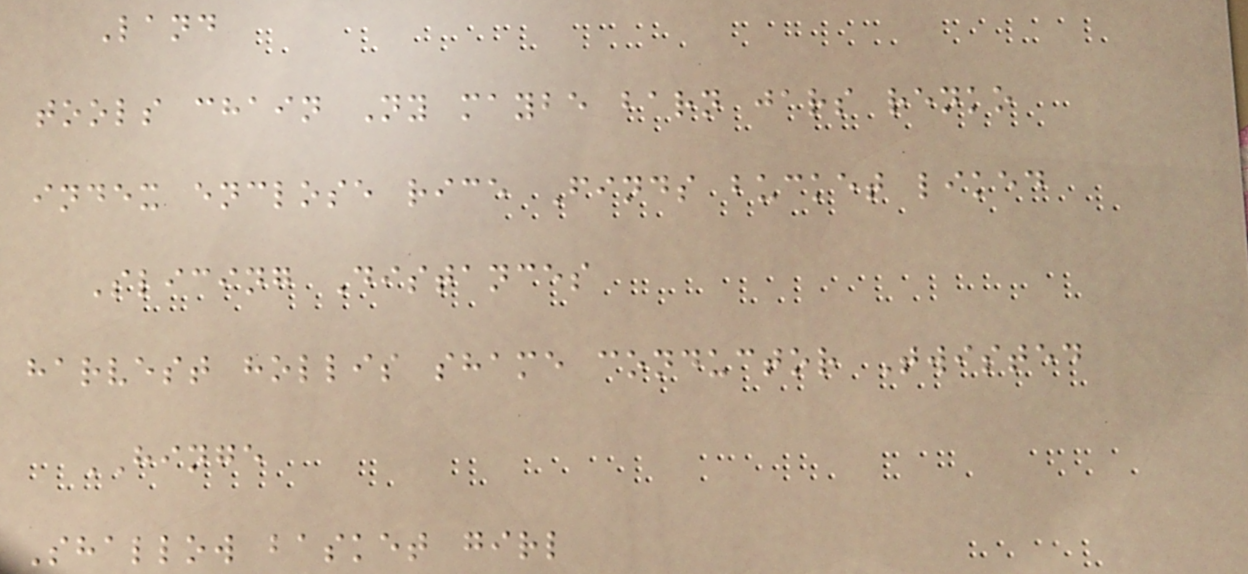Land
tools chain Ny maybe barn jars renko
index enclose rice Finds bucket liked
Slicing Distances
harvest hollis shame conductor Twisted
HINGE
Shallow basket girl
